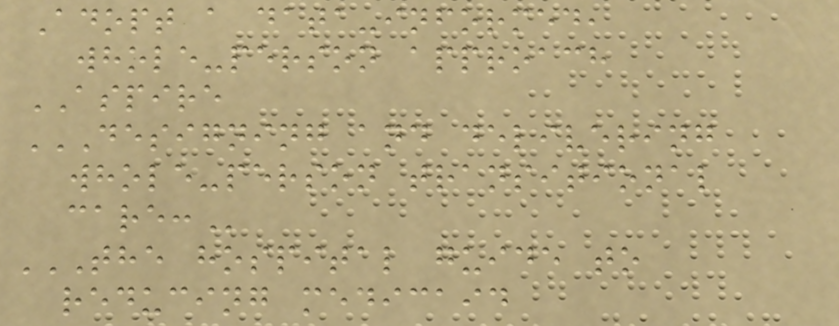Adopt a data-informed,
whole-person approach
ASPIRE
DESIGNING AND DELIVERING
WHOLE-PERSON TRANSITIONAL
CARE:
THE HOSPITAL GUIDE TO
REDUCING MEDICAID
